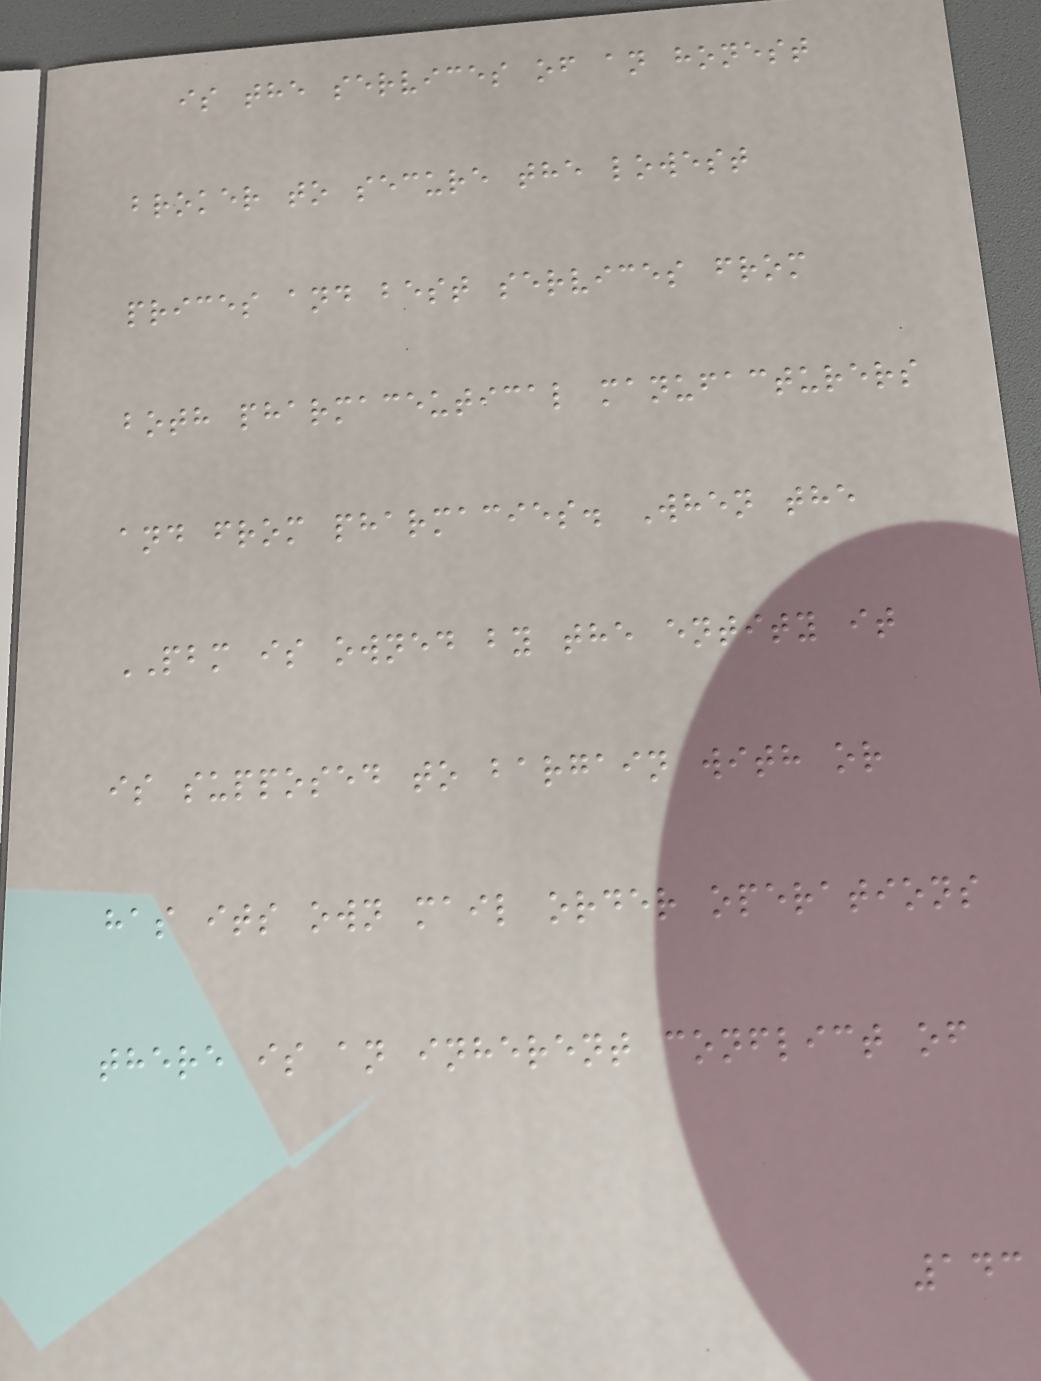is the services of an honest
broker to secure the lowest
prices and best services from
both pharmaceutical manufacturers
and from pharmacies. When the
PBM is owned by the entity it
is supposed to bargain with or
has its own mail order operations
there is an inherent conflict of
143
